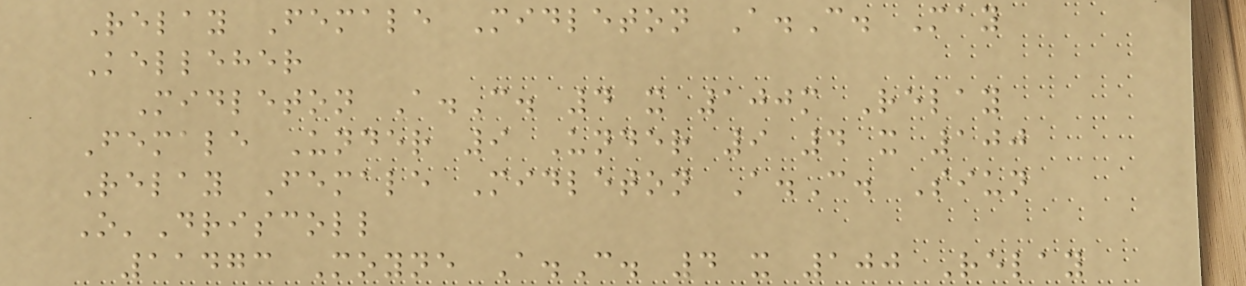Relay Female Midleton A.C. May
Kelleher
Midleton A.C. 4 x 100m Relay
Female Under 9 Under 9 4 x 100
Relay Female Midleton A.C. Siun
O'Driscoll
11473 Moyne A.C. 4 x 100 Relay
